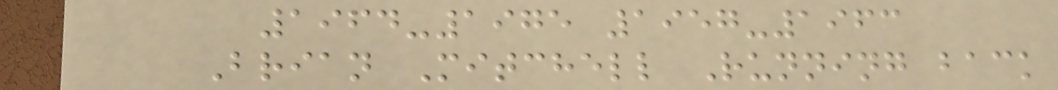1964-1975 1957-1963
Brian Mitchell Running back
